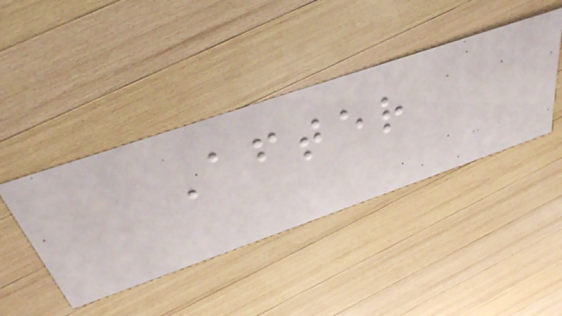After
